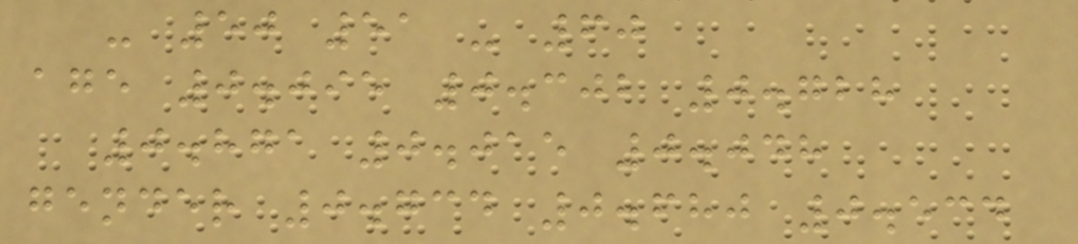- 50 51 - 60
age 0.095 0.302 0.728
0.871 0.015 0.048
gender 0.734 0.680 0.534
